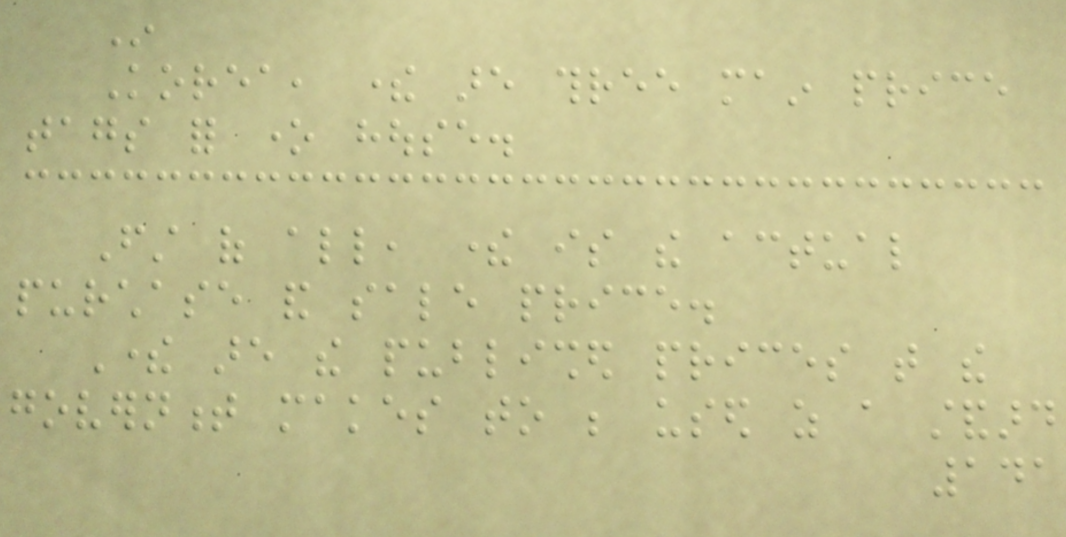In
Korea, there are three main price
tags for one house.
First of all, there is the actual
purchase and sale price.
There are the published prices that the
government makes to be used as a standard
141
